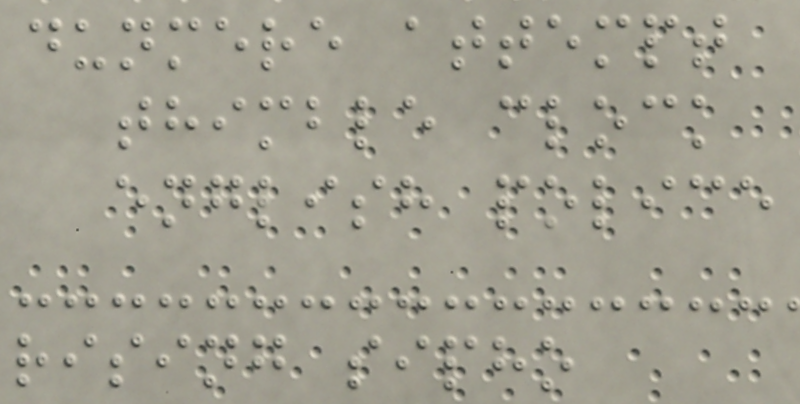dunmere attempt
thimble clock
english police
rising sipho
